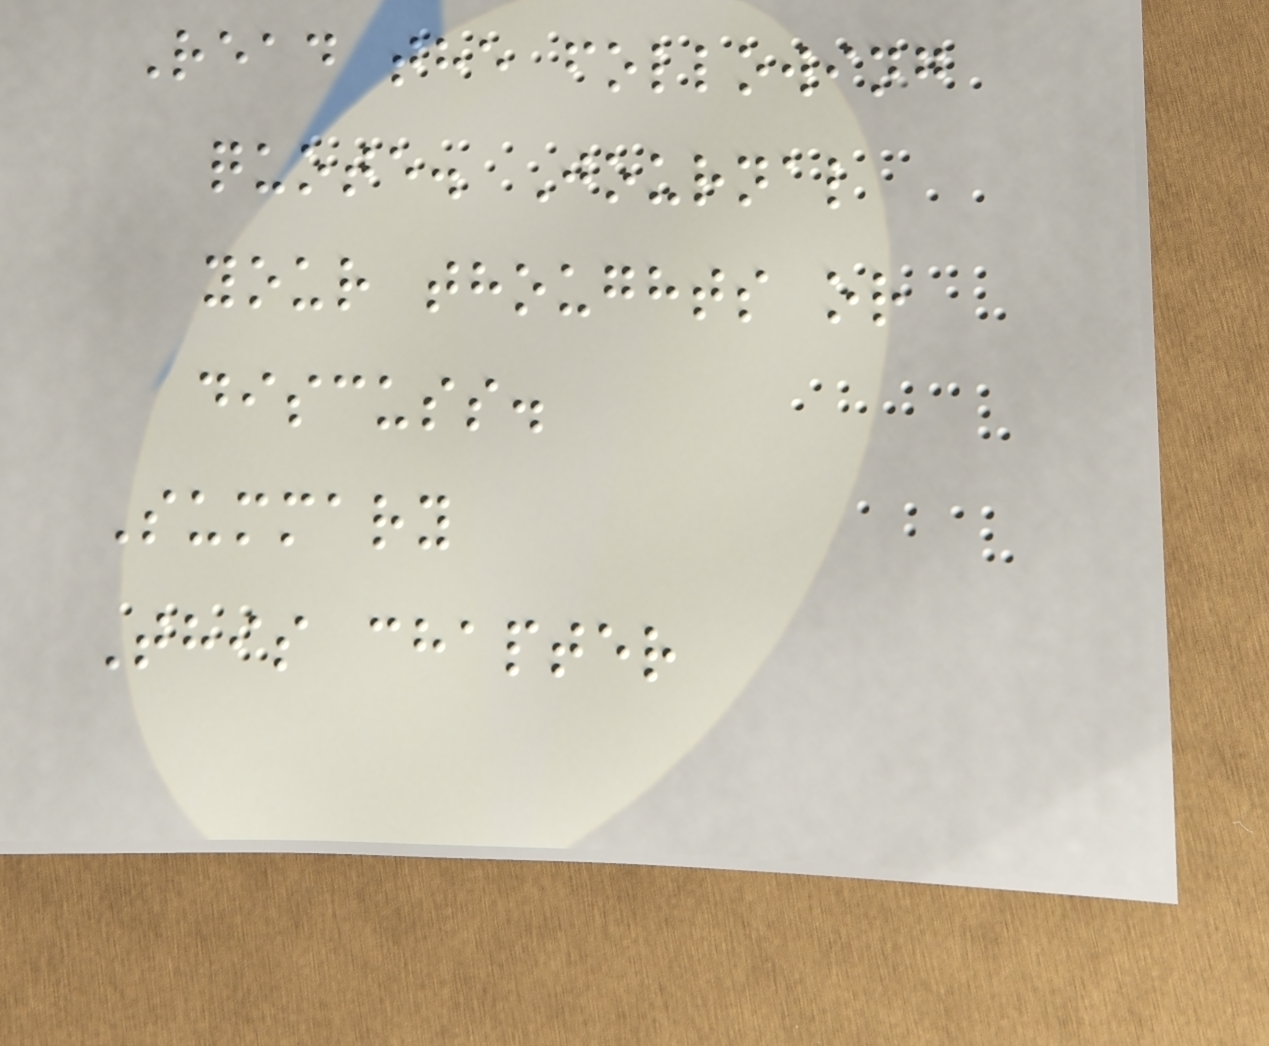Read the following
quote. Journal
your thoughts or
discuss.
Summary
This chapter
